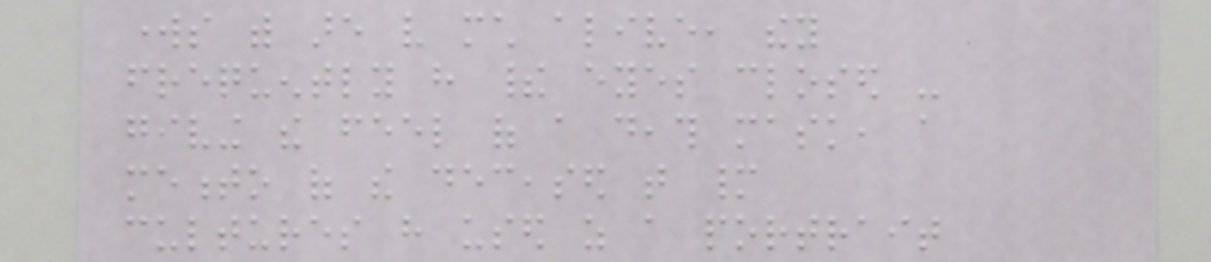works with are very much alive, they
frequently have their eyes closed -
giving the feel of a death mask, a
memento of the deceased that many
cultures have used as a portrait
